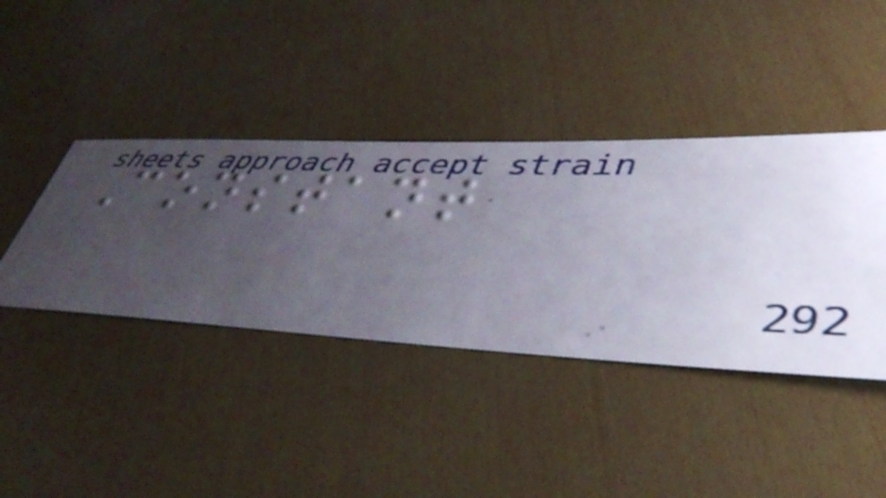Constant
